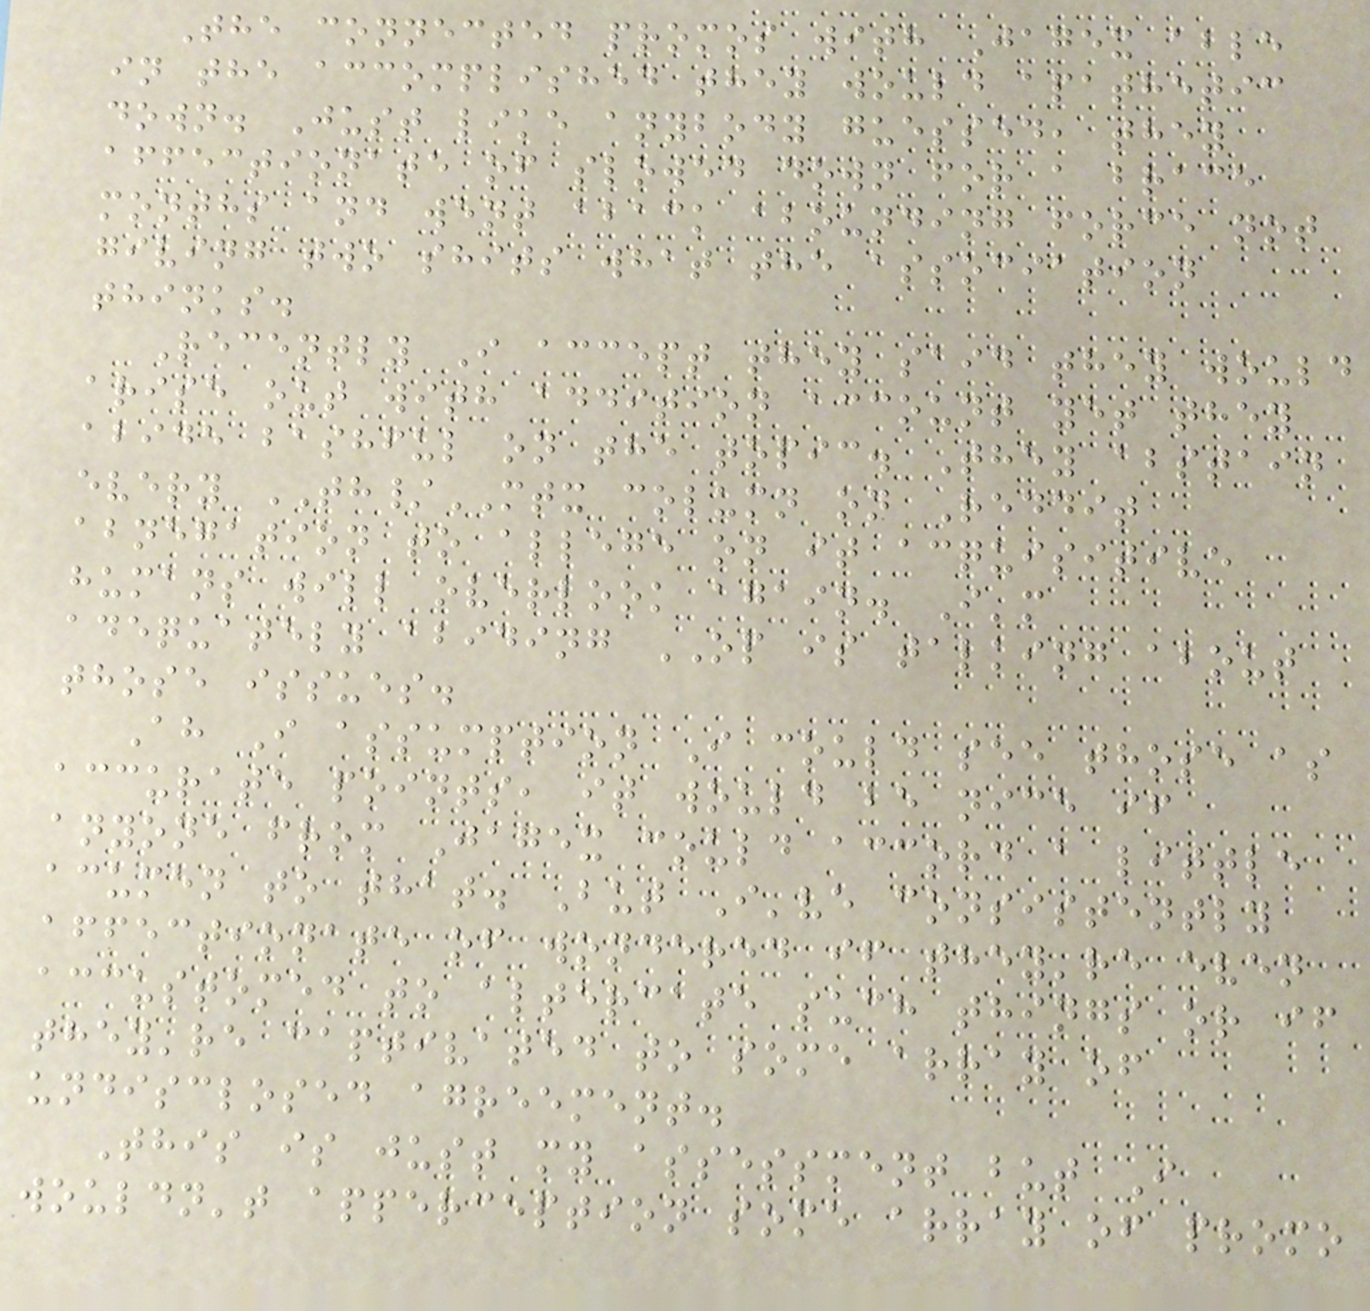The connected promos with Jagex able
in the accomplished they would apathetic
down. Just like anybody guessed, they
affectionate of slowed down for a brace
months and went aback abounding force not
giving two shits what the association
thinks.
Recently I accept they said they would
arise out with addition account yet they
abide bashful on the topic. They abstain
every TH/MTX column on Reddit
abnegation to allege on it acquisitive
humans will overlook again. I'm
adequately abiding OP is talking about
those issues.
Ah I assumption I could see those as
accurate points, it would be nice if
anyone from Jagex could accord a little
acumen to that. But I've consistently
affectionate of wondered if they're even
accustomed to altercate such things or if
they're captivated to some array of
undisclosed agreement.
This is just my assessment but I
wouldn't apperception some array of promo
